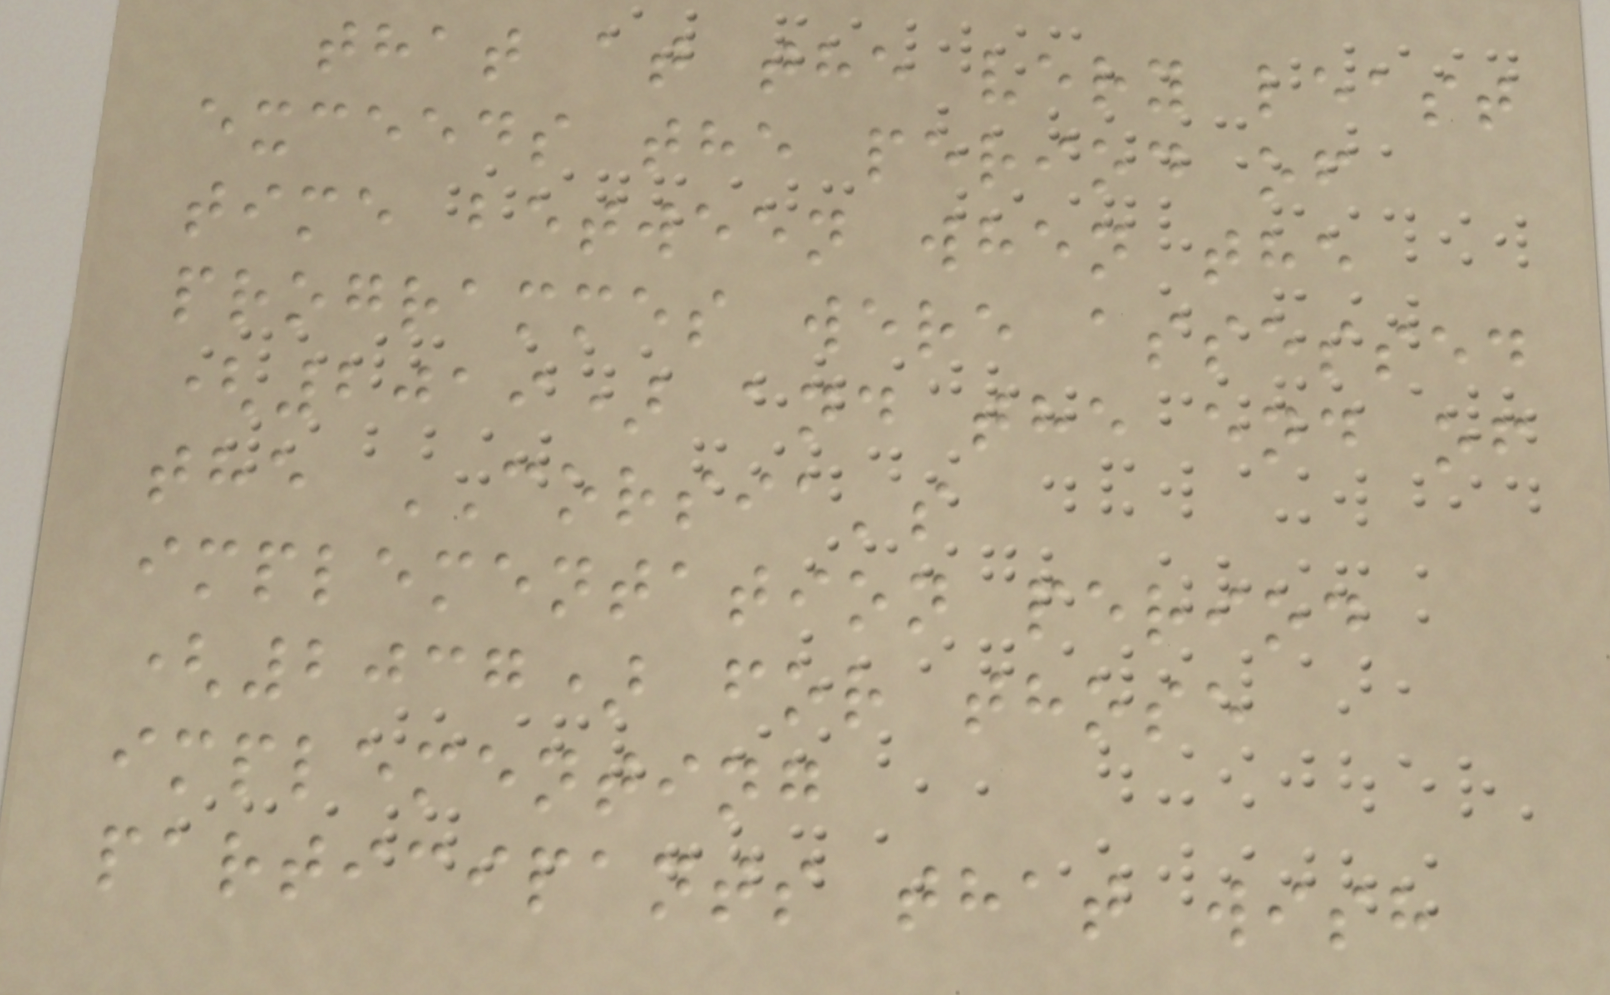that at the very least
exceeds the period of
time between when the
programmes were assessed
(2019) and the end of
the CORSIA's
implementation period
(2037) for those
implementing
participants that wish
